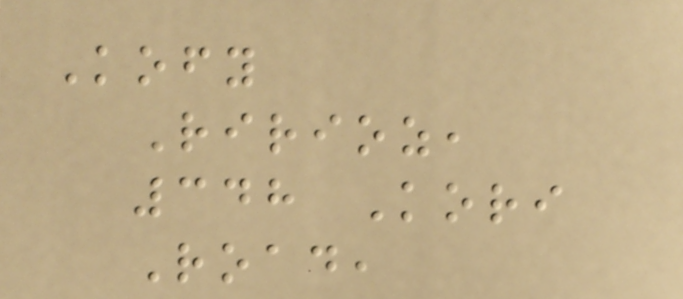Kofy
Ririoz,
348 Kori
Road,
